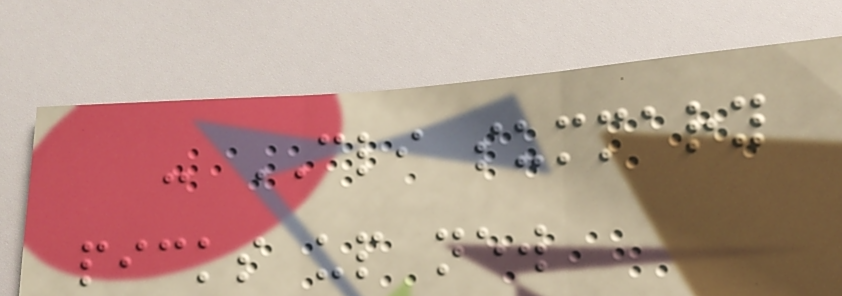- CLI summary
picks up new
